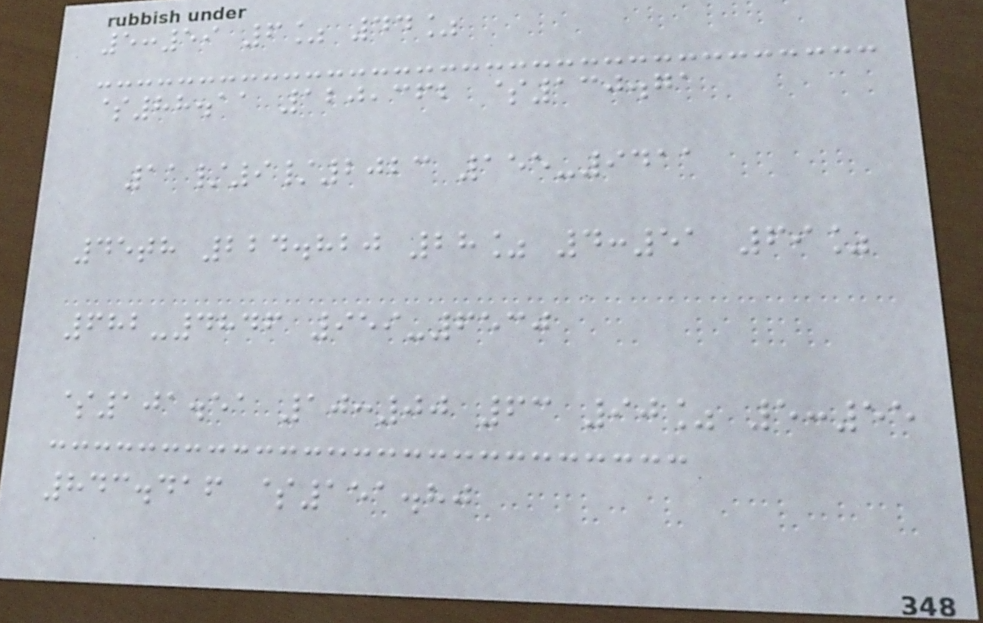5:59 6% 44%
$88.11 120,362 $130.71
11/9/2023 155-9411
45th 224.820 28% 4:51 69%
682-4846 959-6530
$101.51 10:00 63 90% 5:55
843.416 $151.80
